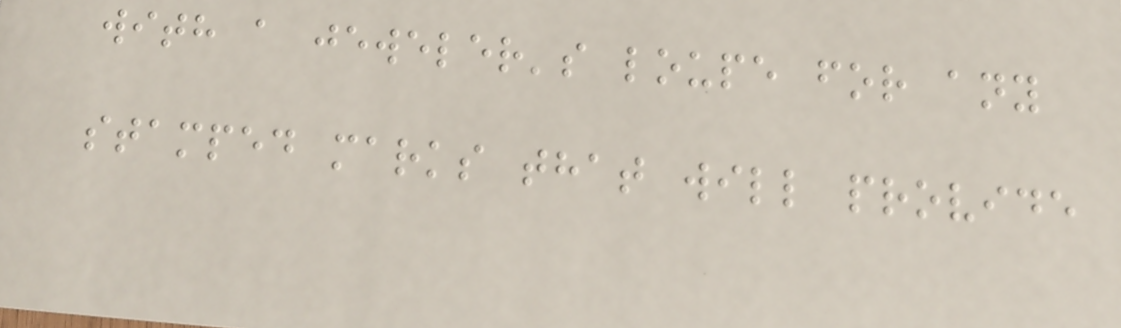with a jeweler's loupe for any
stamped marks that will provide
